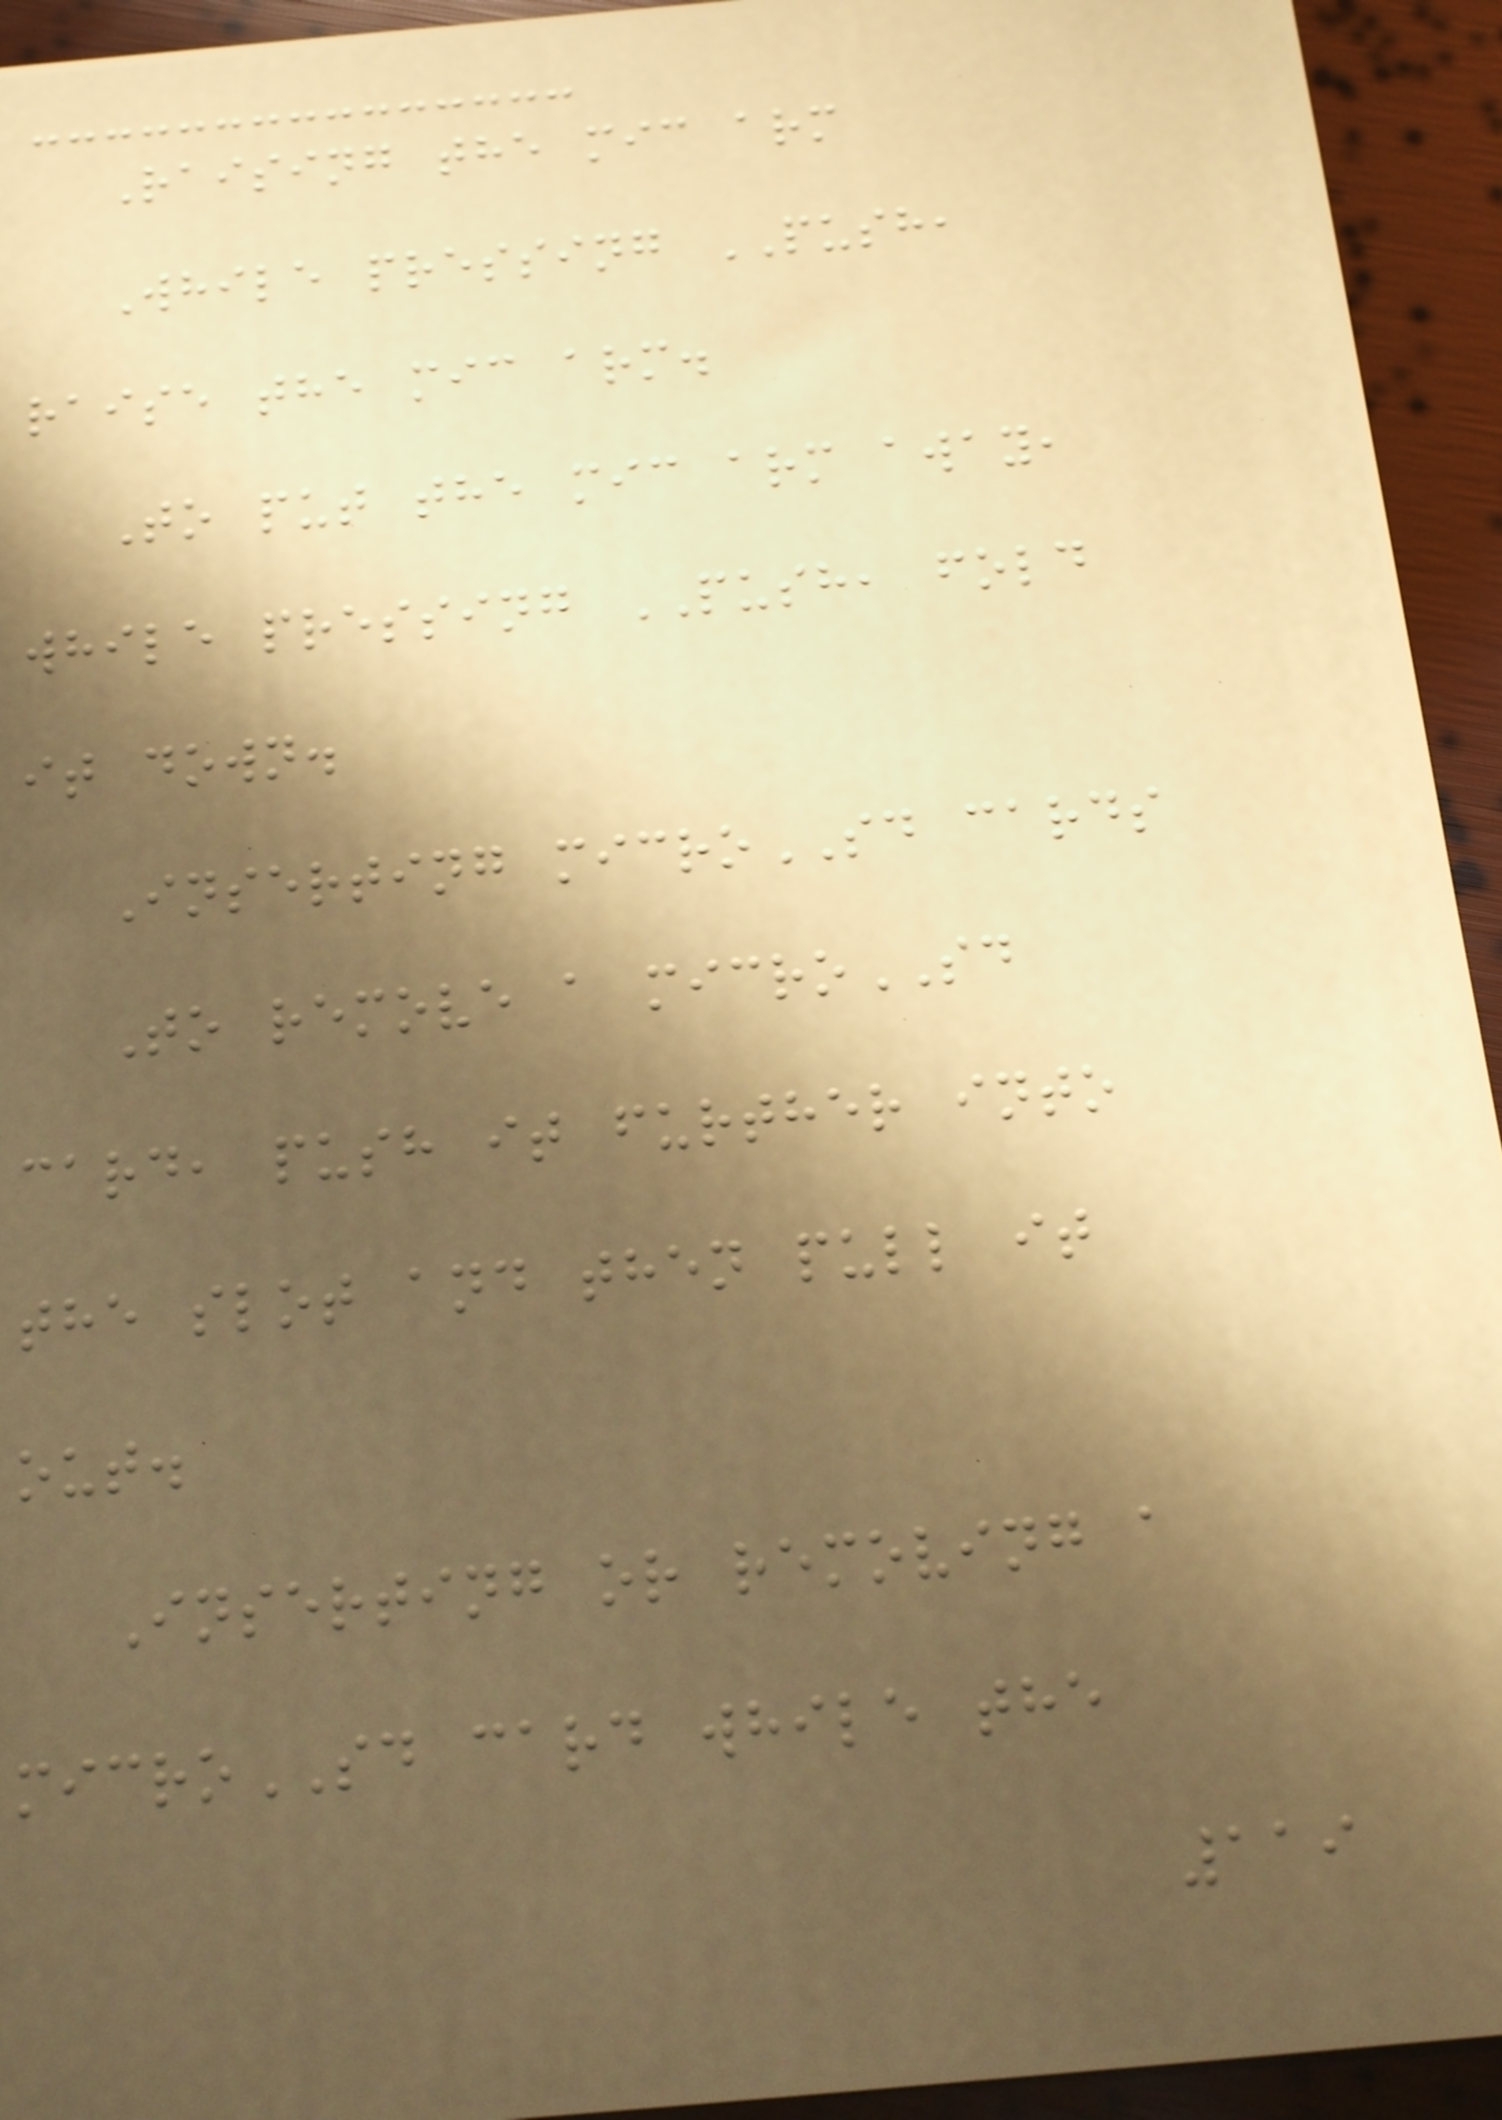Raising the mic arm
While pressing PUSH,
raise the mic arm.
To put the mic arm away,
while pressing PUSH, fold
it down.
Inserting microSD cards
To remove a microSD
card, push it further into
the slot and then pull it
out.
Inserting or removing a
microSD card while the
119
